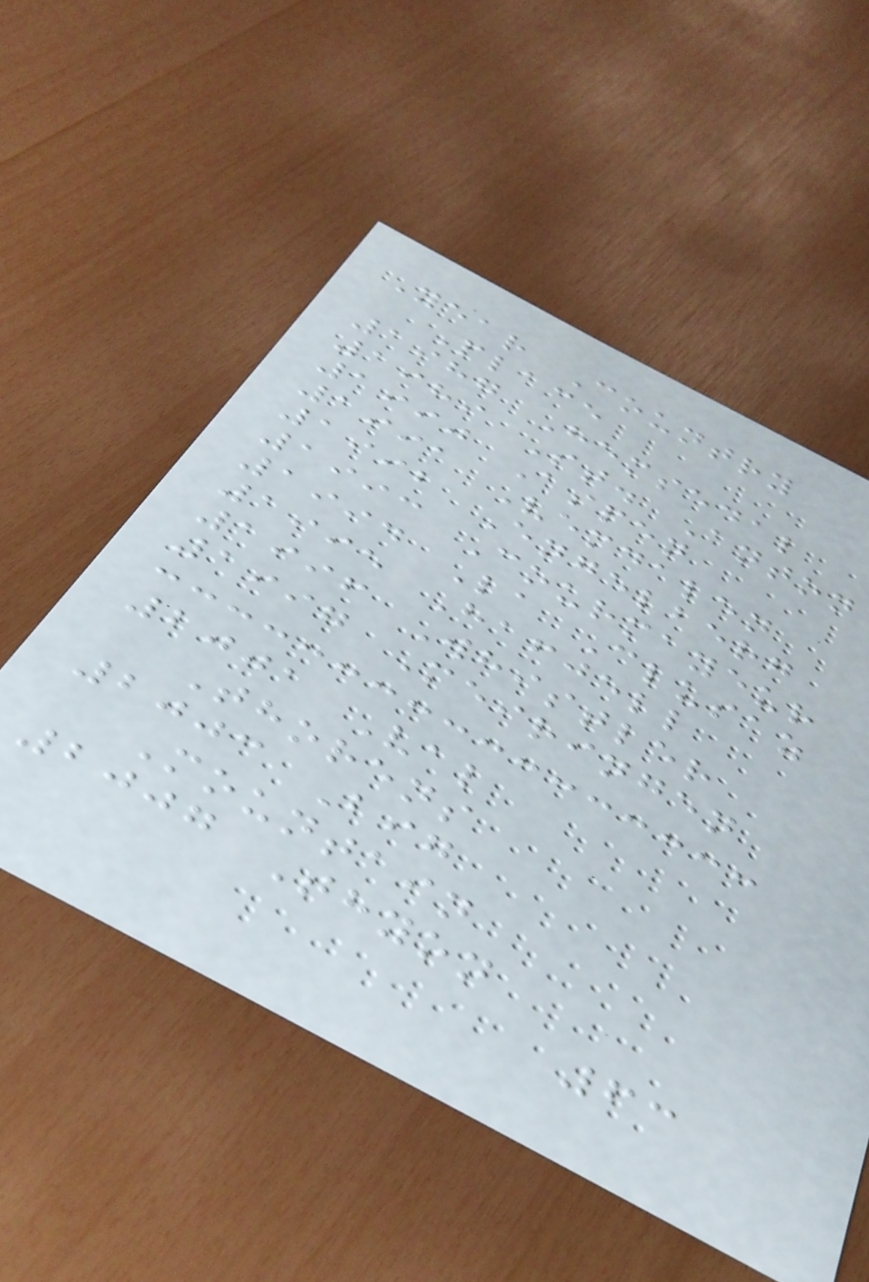Year Country
Place
1987 Hemsedal
1989 St. Anton
1990 Aspen
1991 Vemdalen
1992 Engelberg
1993 Courmayeur
1994 La Clusaz
1995 Hafjell
1996 Whistler
1997 Meiringen
2001 Val
Thorens
2003 Big
Mountain
2007 Thyon
63
